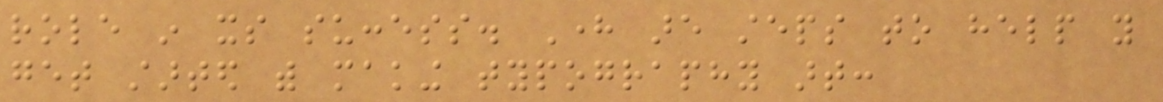role in its success. Here are steps to help you
get started with making typography art:
